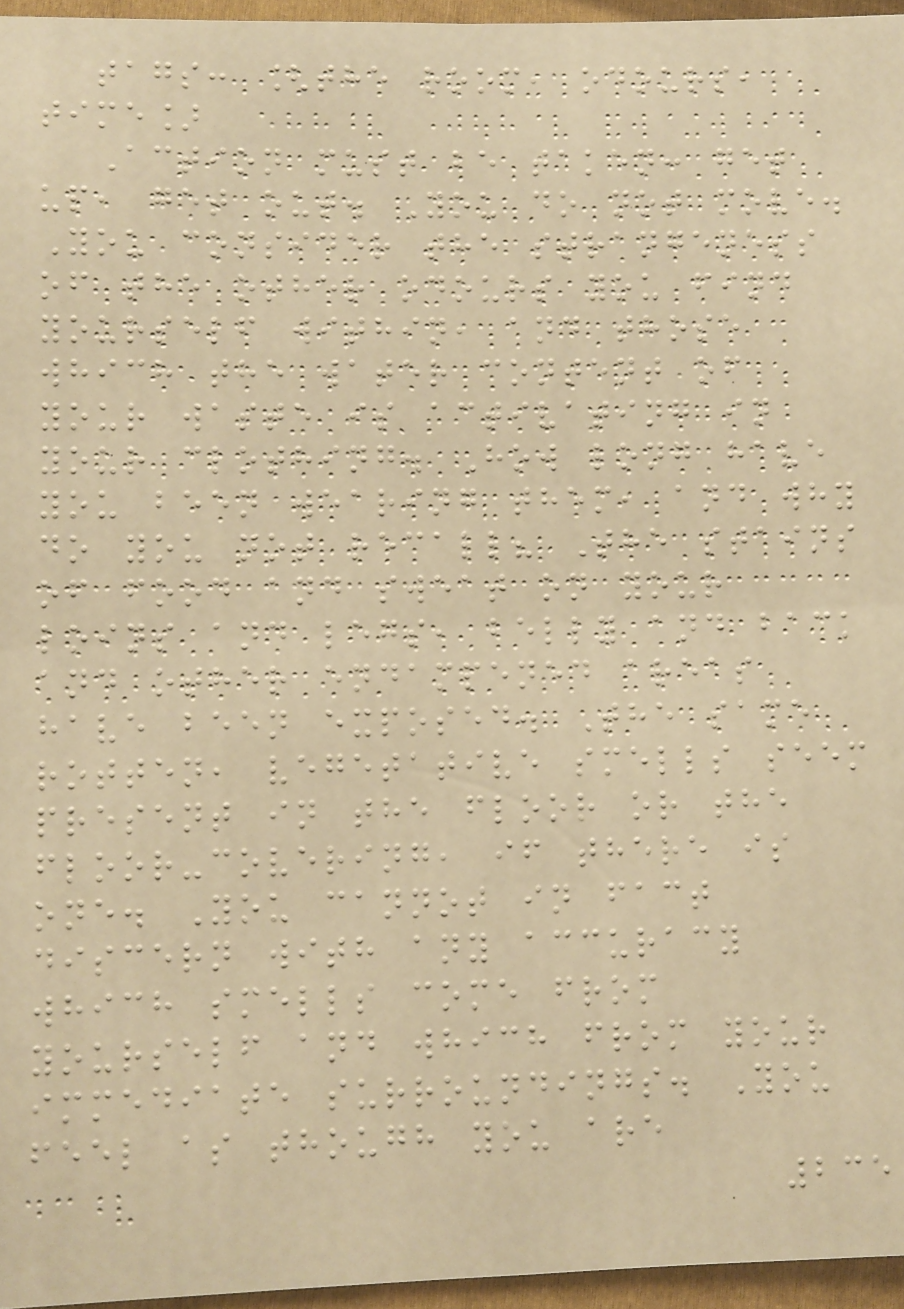tags: [the room, odours,
time]
Action must be taken: get
up, get out. You do not move.
You consider the strangeness
of the other odours you find
yourself within, and those
which the water content of
your waste is activating in
your clothing. How long have
you been wearing them, and why
do you not recall? The stains
of food and sweat on your
loins and legs, belly and back
and other endampened areas
have been exposed. The same
rotten, vegetative smells seem
present in the floor or the
floor-covering, if there is
one. You cannot in fact
discern with any accuracy
which smells come from
yourself and which from your
immediate surroundings. You
feel as though you are
235
